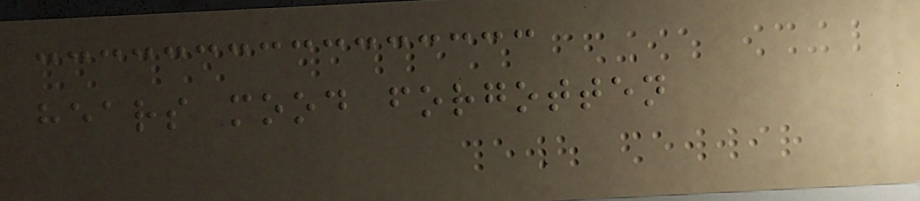hears mood forgotten
